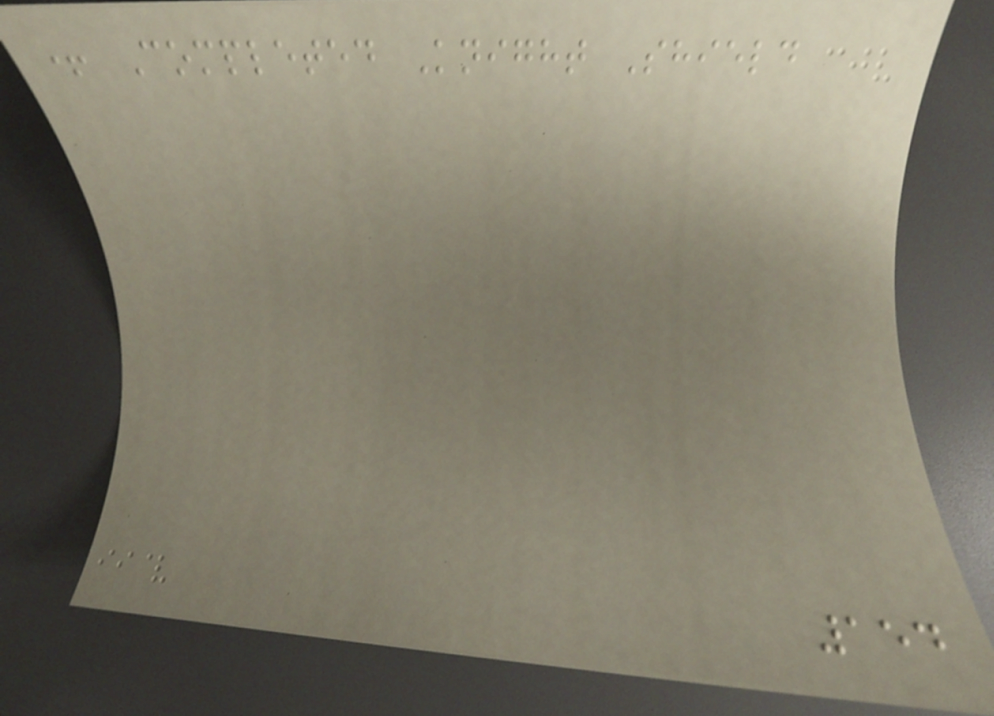+ Completed Knight Shield
154
